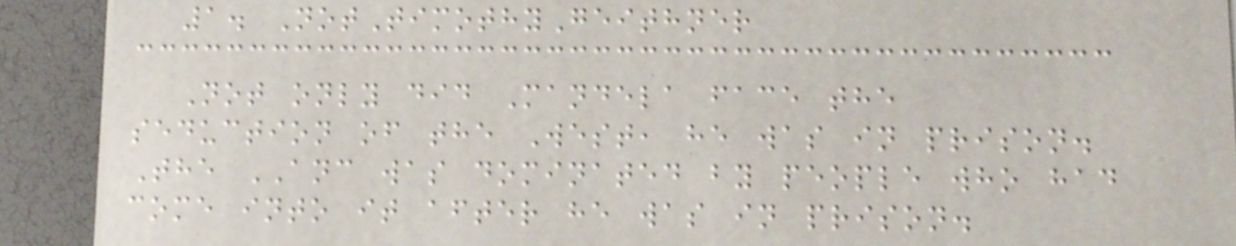1. NotTimothyGeithner
Not only did Mandela face the
seduction of the West, he was in prison.
The ANC was dominated by people who had
come into it after he was in prison.
